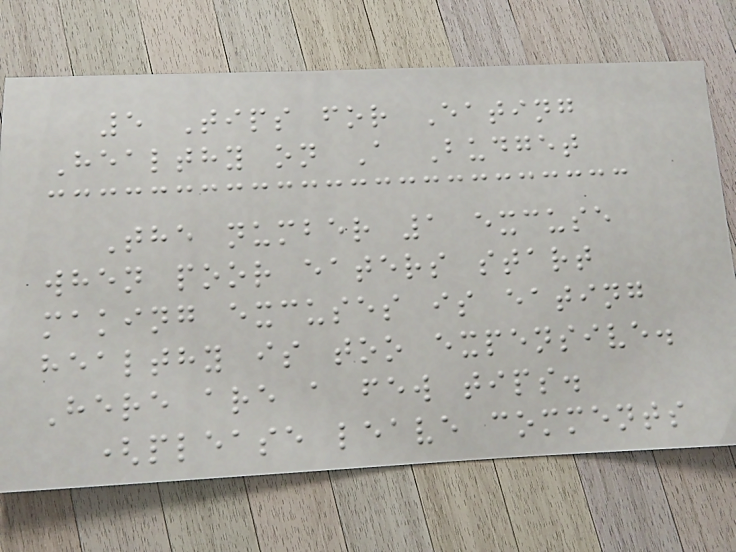5 Tips for Eating
Healthy on A Budget
The number 1 excuse
when poor eaters start
making excuses is eating
healthy is too expensive.
Here are a few tips.
(please leave comments
